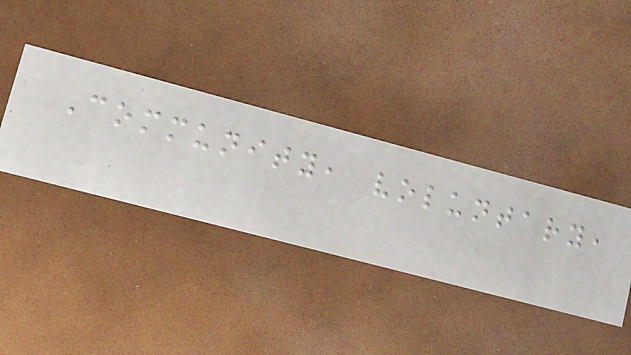Community, voluntary,
